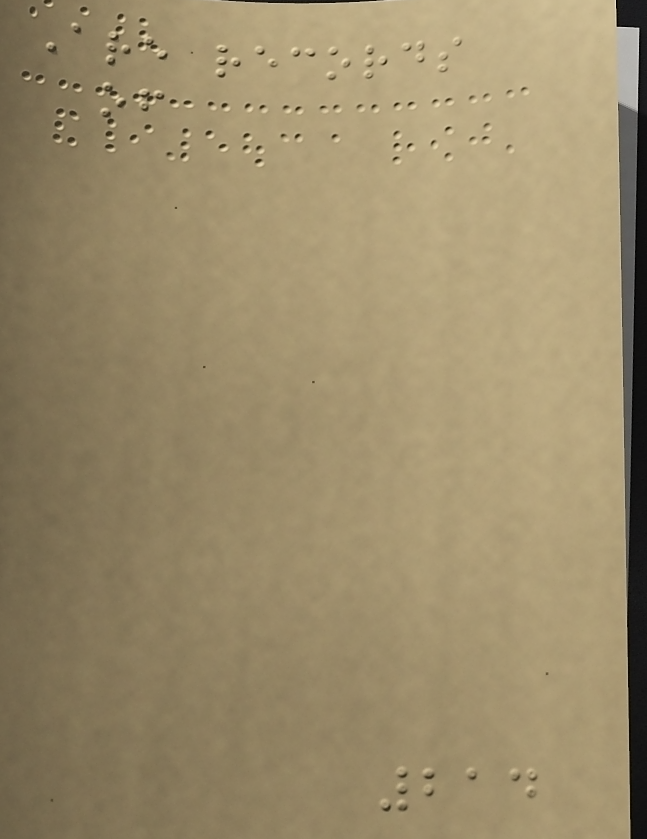Are records
of
214
